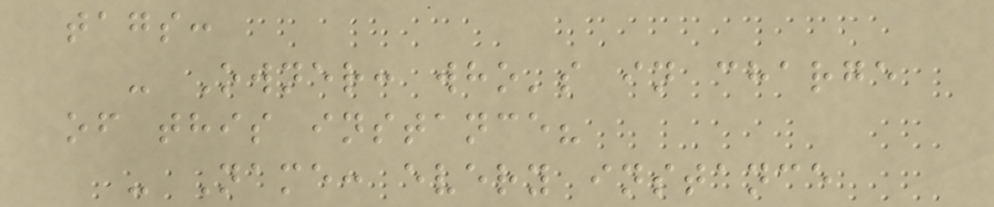tags:
- Owner: who's in charge
of this instance?
- Name: every instance
